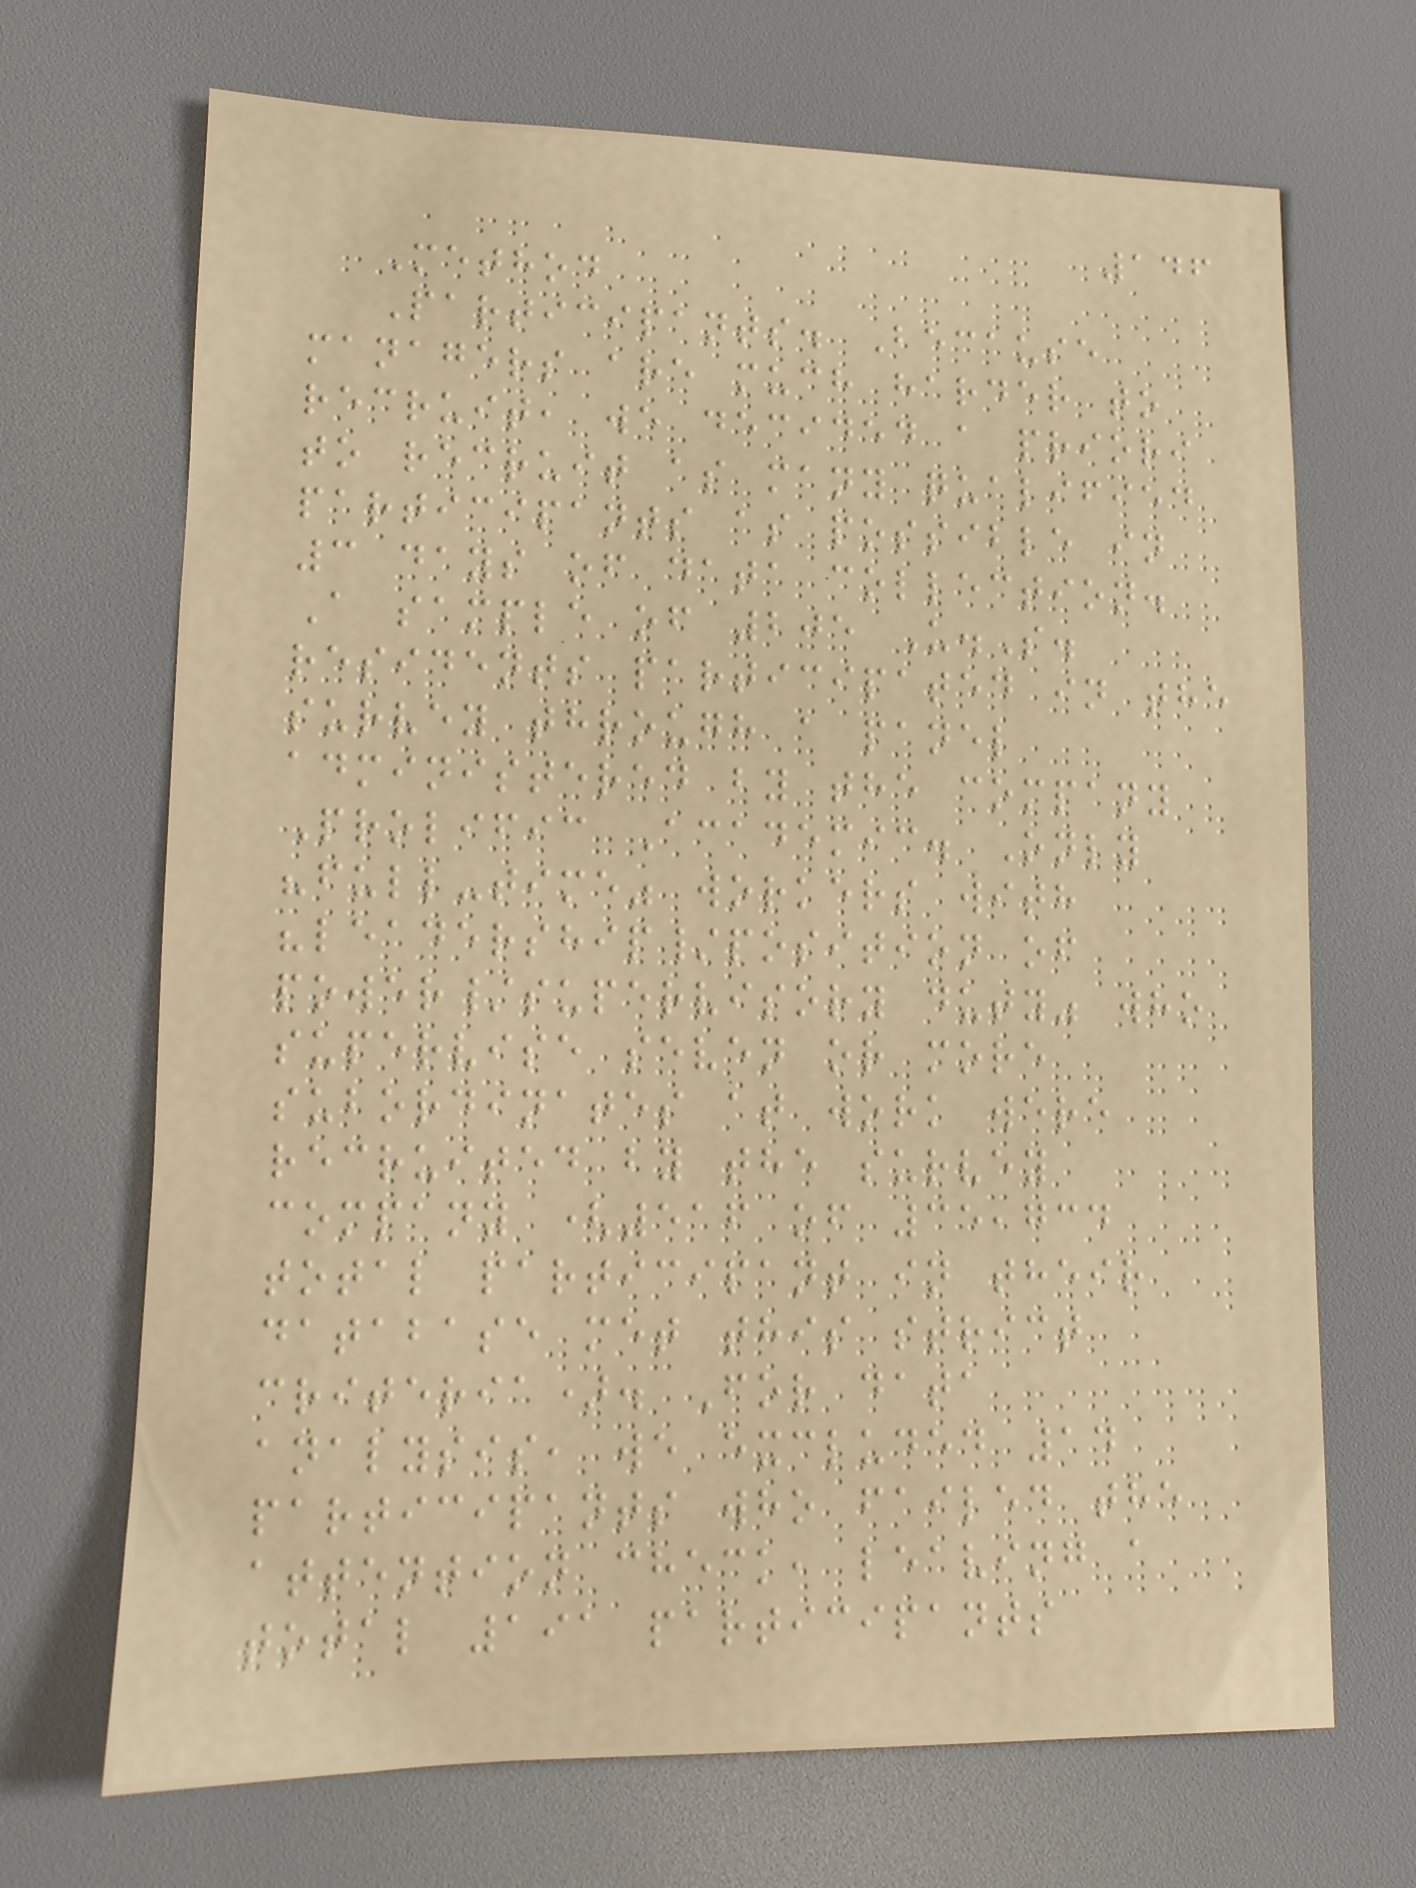146
Method
Participants. Because
managers are much harder to
recruit, we decided a priori
to recruit as many qualified
participants as possible in
3 days of data collection.
A sample of 205 U.S.
residents participated in the
survey through a panel
administered by the company
Prolific Academic. Only
"full-time" workers with
"leadership/position of
power/supervisory duty" who
supervise seven or more
subordinates at work were
recruited by the survey
company (516 of 35,734
total participant in their
database met this strict
criteria). For data
analysis, we excluded 14
participants who failed the
attention check, leaving a
total 191 participants
